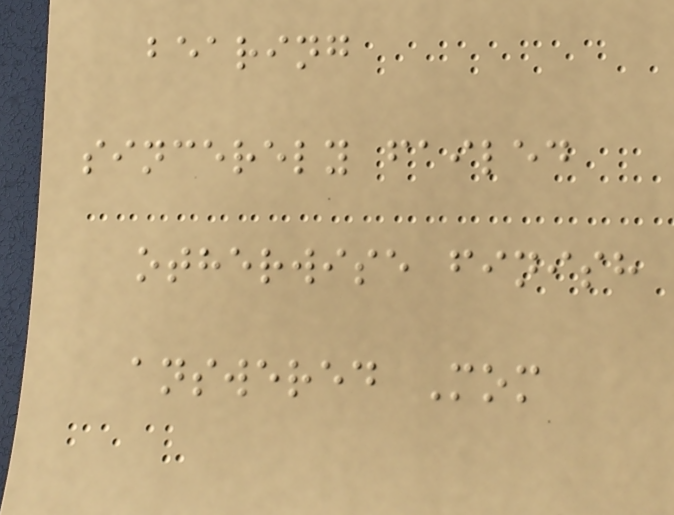bearing
sincerely failed
otherwise finish
answered Mom
